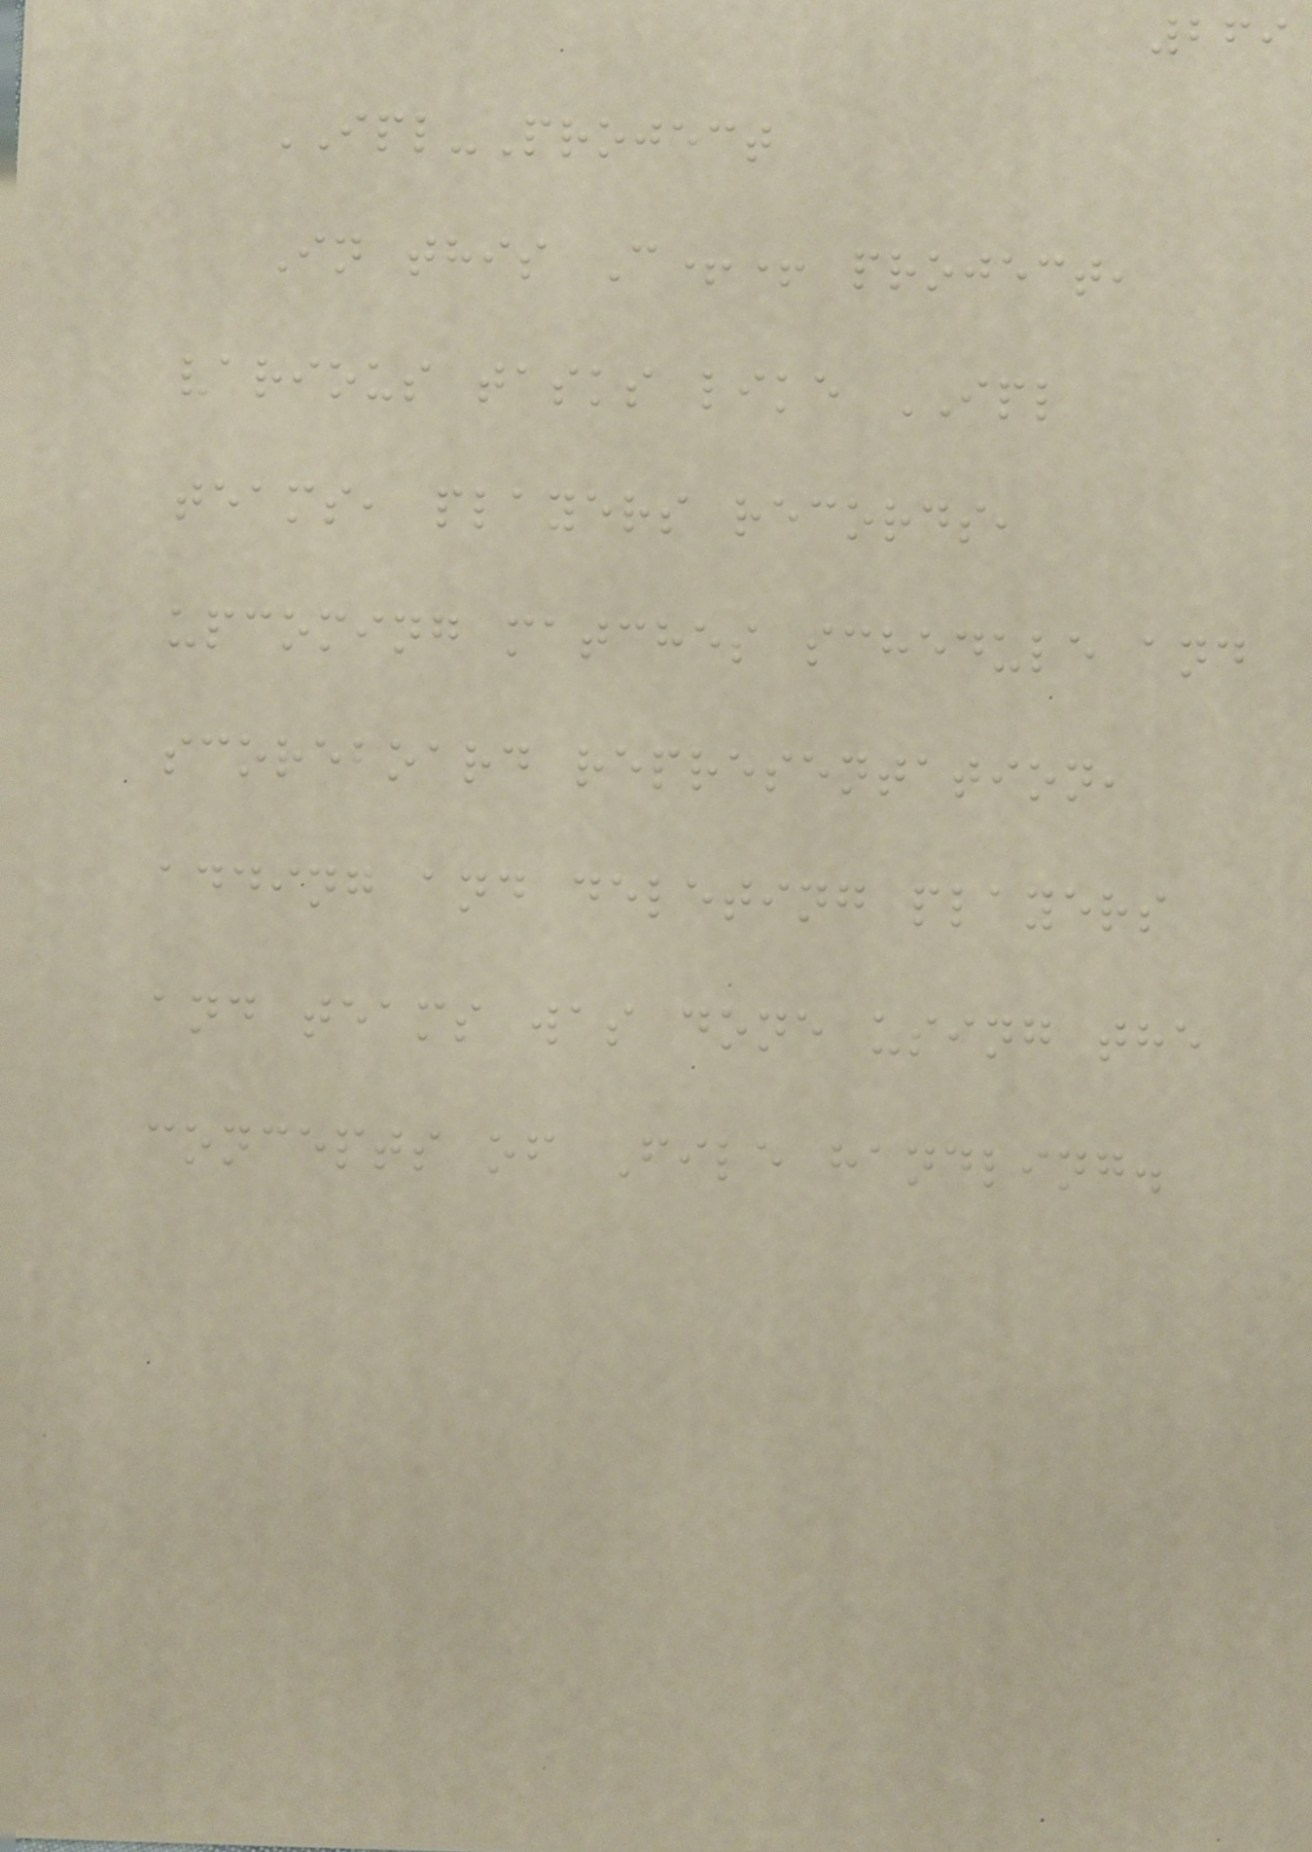269
IPL-Project
In this C++ project,
various tasks like IPL
teams, players records,
upcoming matches schedule and
scoreboard representation,
adding and deleting players
and teams was done using the
concepts of File handling.
